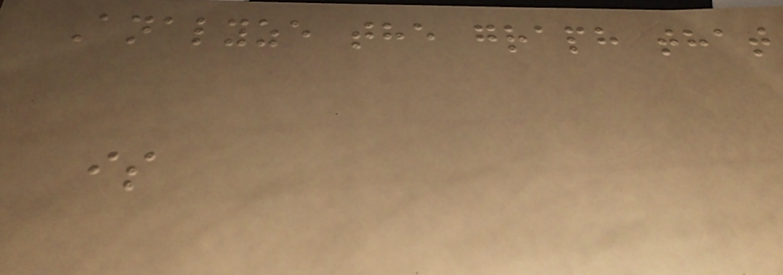Analyze the graph that
is
